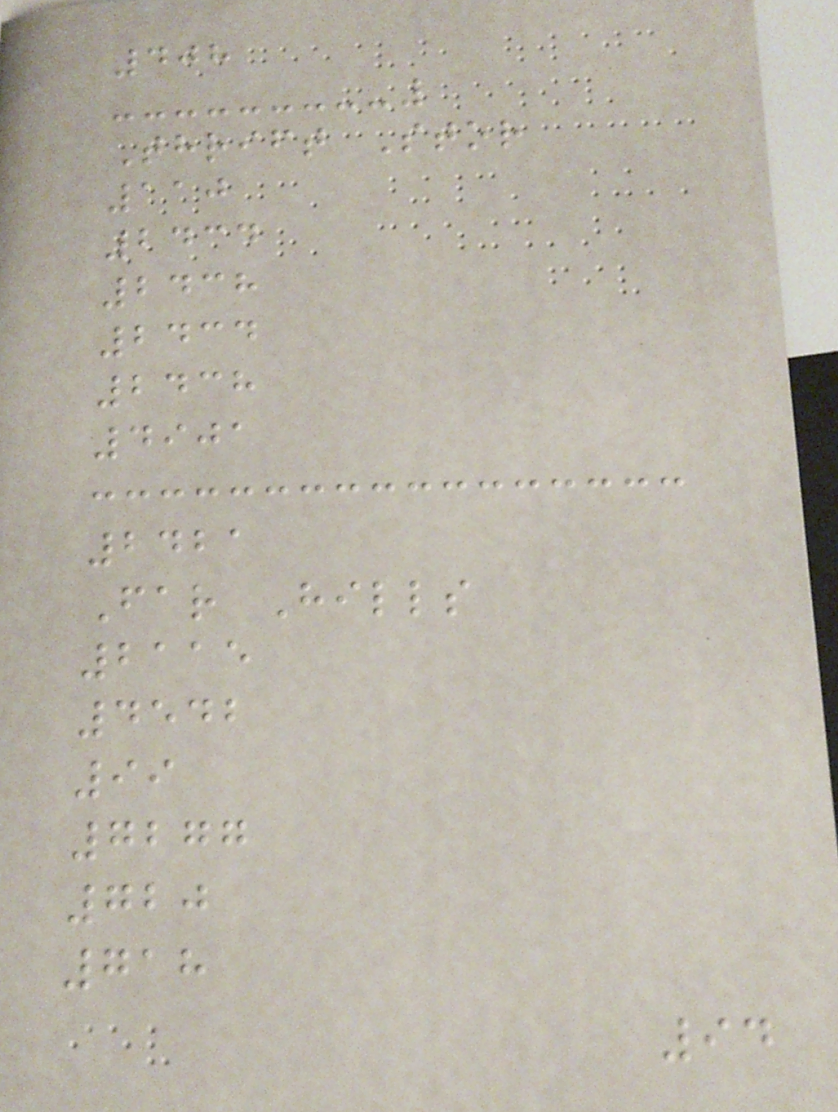408
Thrift Stor
110
2434
2438
2434
2438
4901
2421
Far Hills
2115
4542
99
7277
720
718
94
